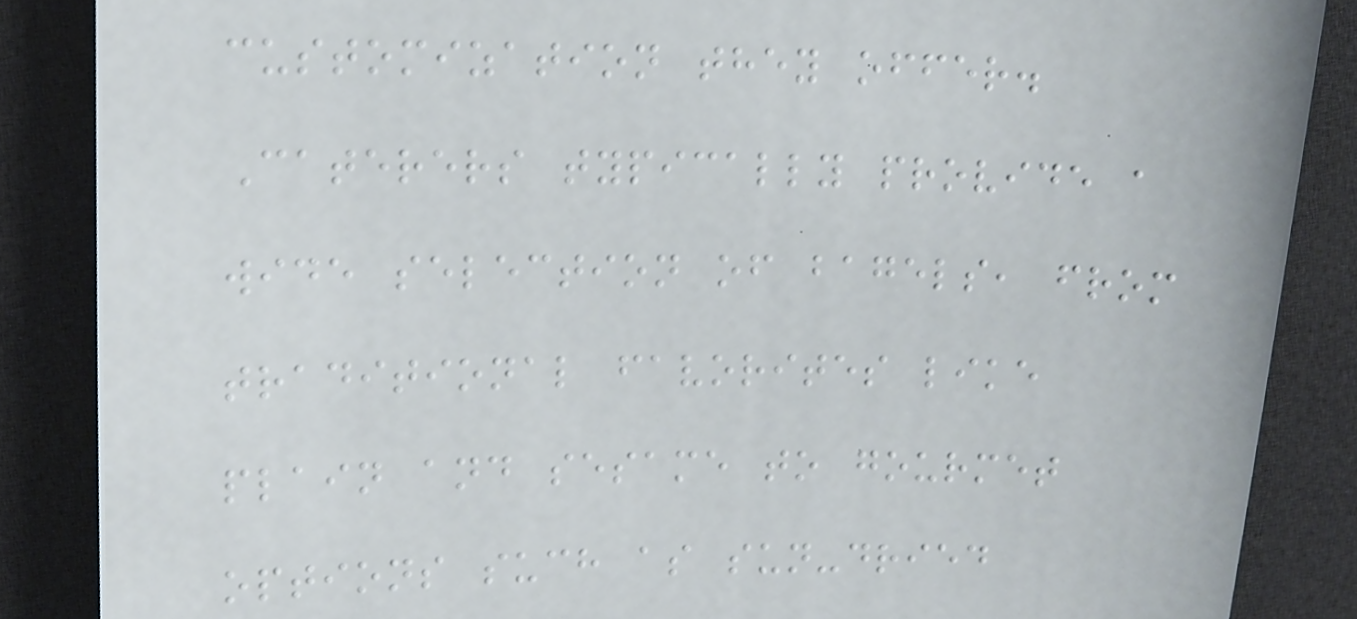customization they offer.
Caterers typically provide a
wide selection of bagels, from
traditional favorites like
plain and sesame to gourmet
options such as sun-dried
